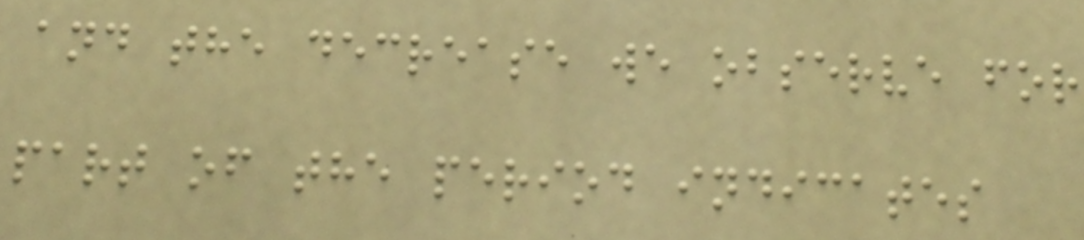and the decrease we observe for
part of the period indicates
